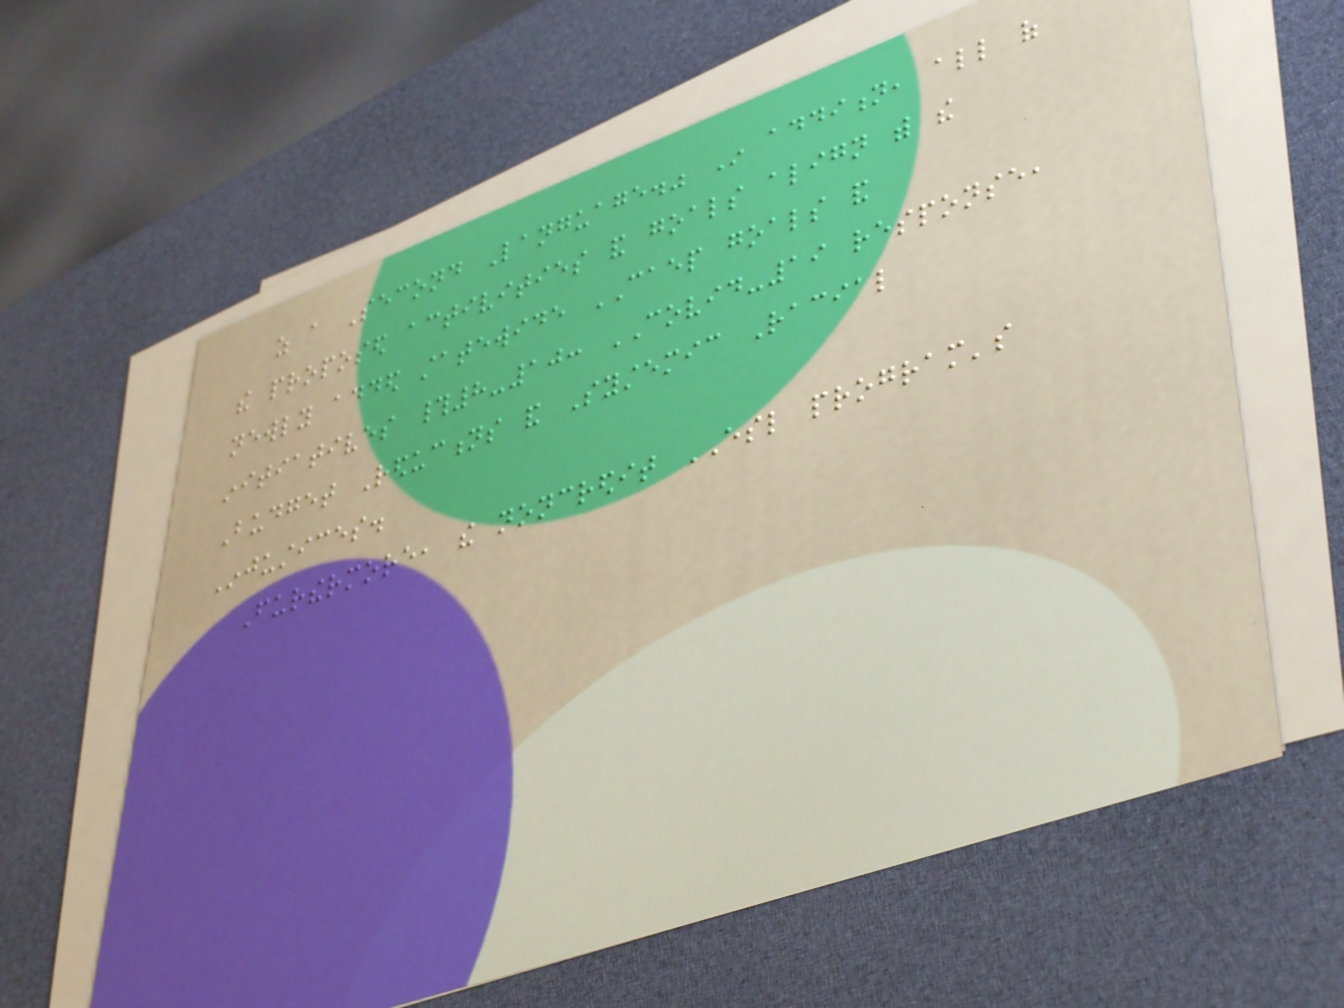as a Second Language." In addition, all of
the proposed activities and goals align with the
newly added statewide CAEP goals and
initiatives #8-10: COVID-19 response,
Budget Reductions and Systemic Racial
Injustices.
Furthermore, the noncredit ESL program's
